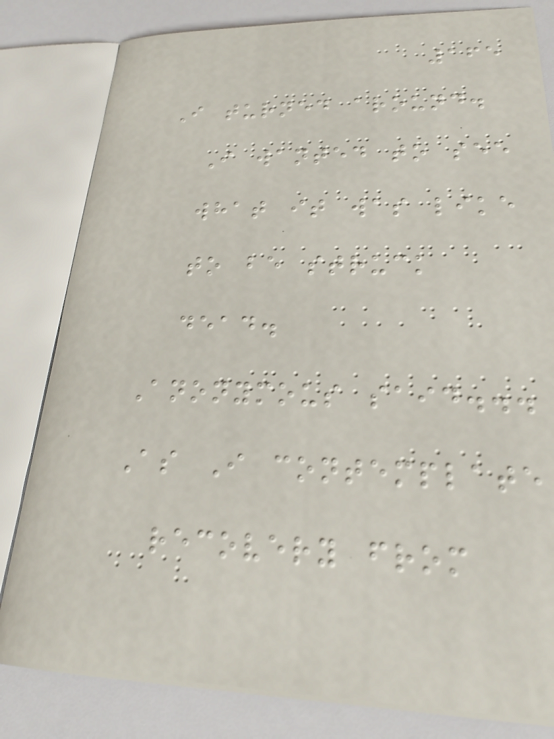165
I turned around.
I wanted to see
what it was like
to be struck
dead.
Anonymous said...
As I contemplate
recovery from
